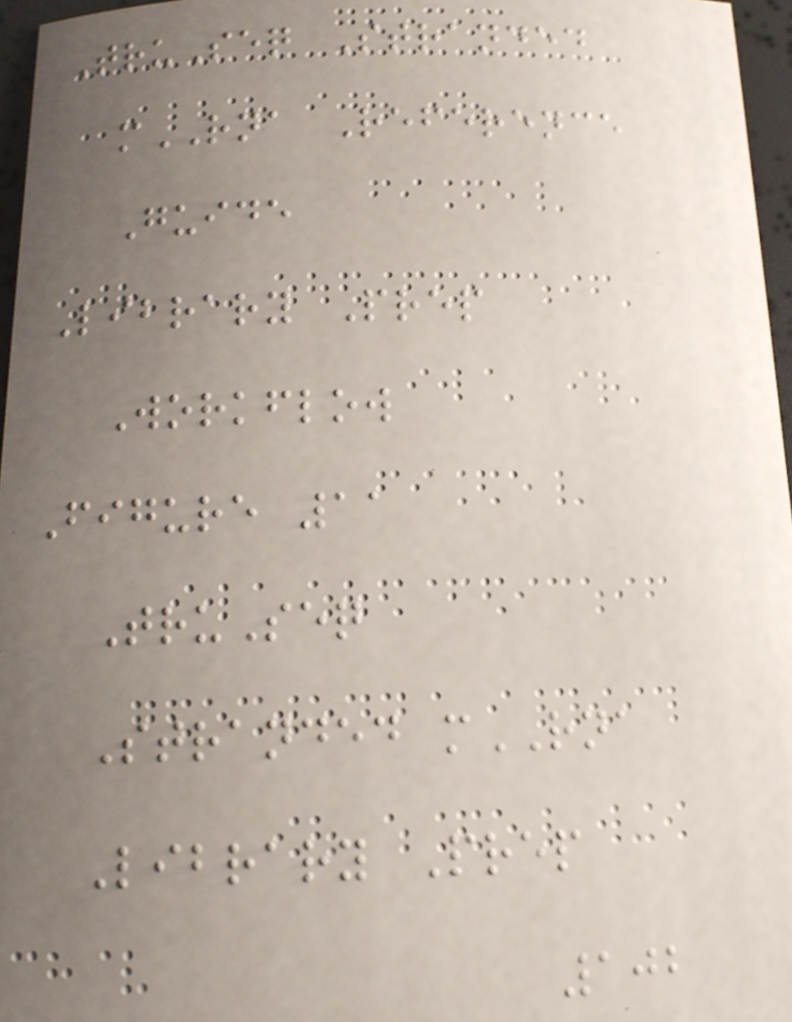TruSeq Stranded
mRNA Reference
Guide
Library Prep
Workflow
Figure 11
TruSeq
Stranded mRNA
Library Prep
102
